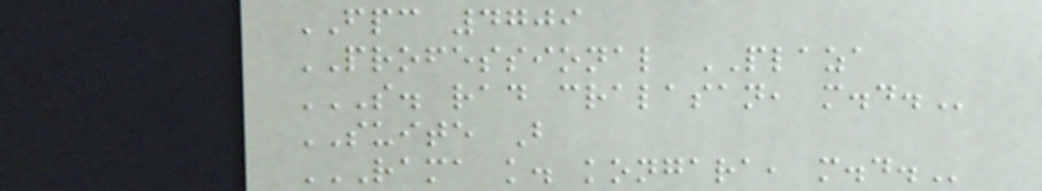FPC 4709
PROFESSIONAL PLAZA
S. RAD CRALASAN, M.D.
SUITE B
RAMA K. KONGARA, M.D.
